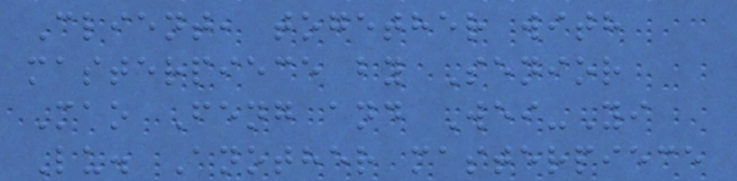Client, together with
masterpiece by Senior
Mao Feng and Wei-Yi
Lu. Another masterpiece
